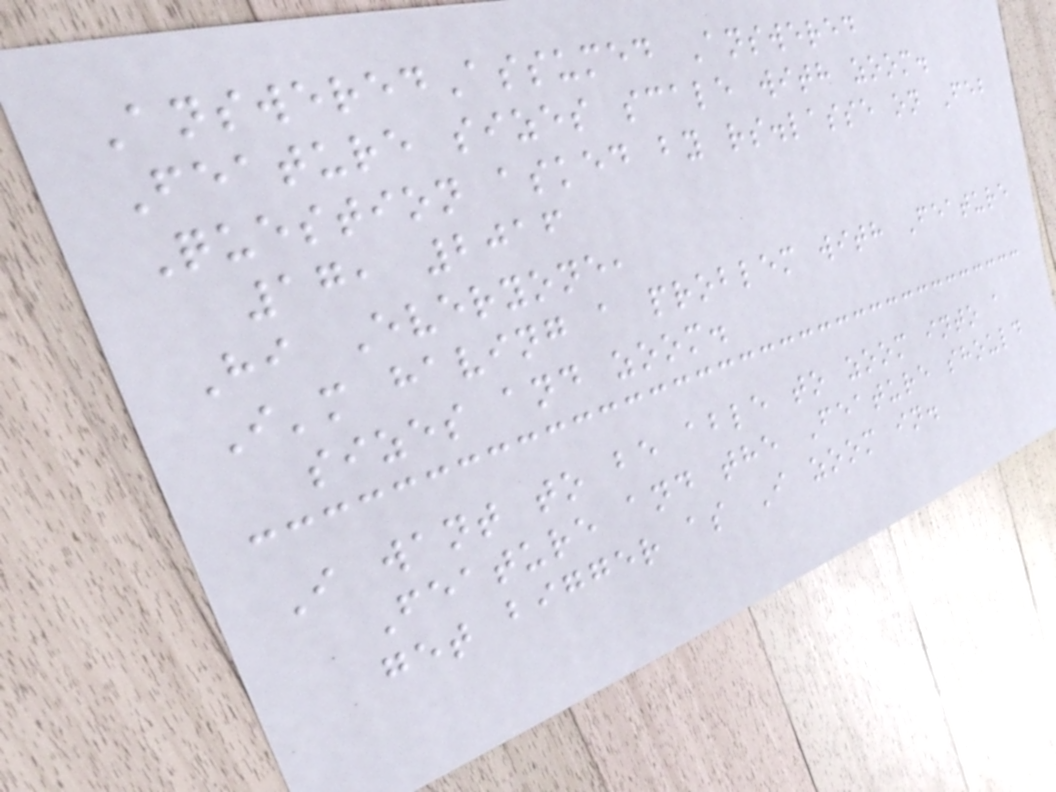AnsweredAssumed Answered
Feature sizes scale with zoom.
Question asked by rs.lasse on Feb
17, 2016
Hi Everyone,
I'm having a problem with Feature
sizes and zoom.
I want to be able to zoom into a
Feature and the Feature should
get bigger as I zoom in.
